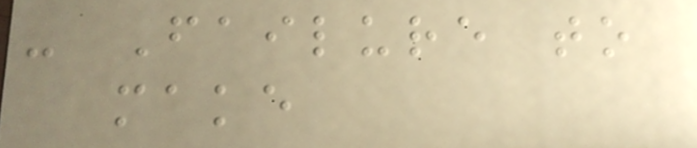- Failure to
make
